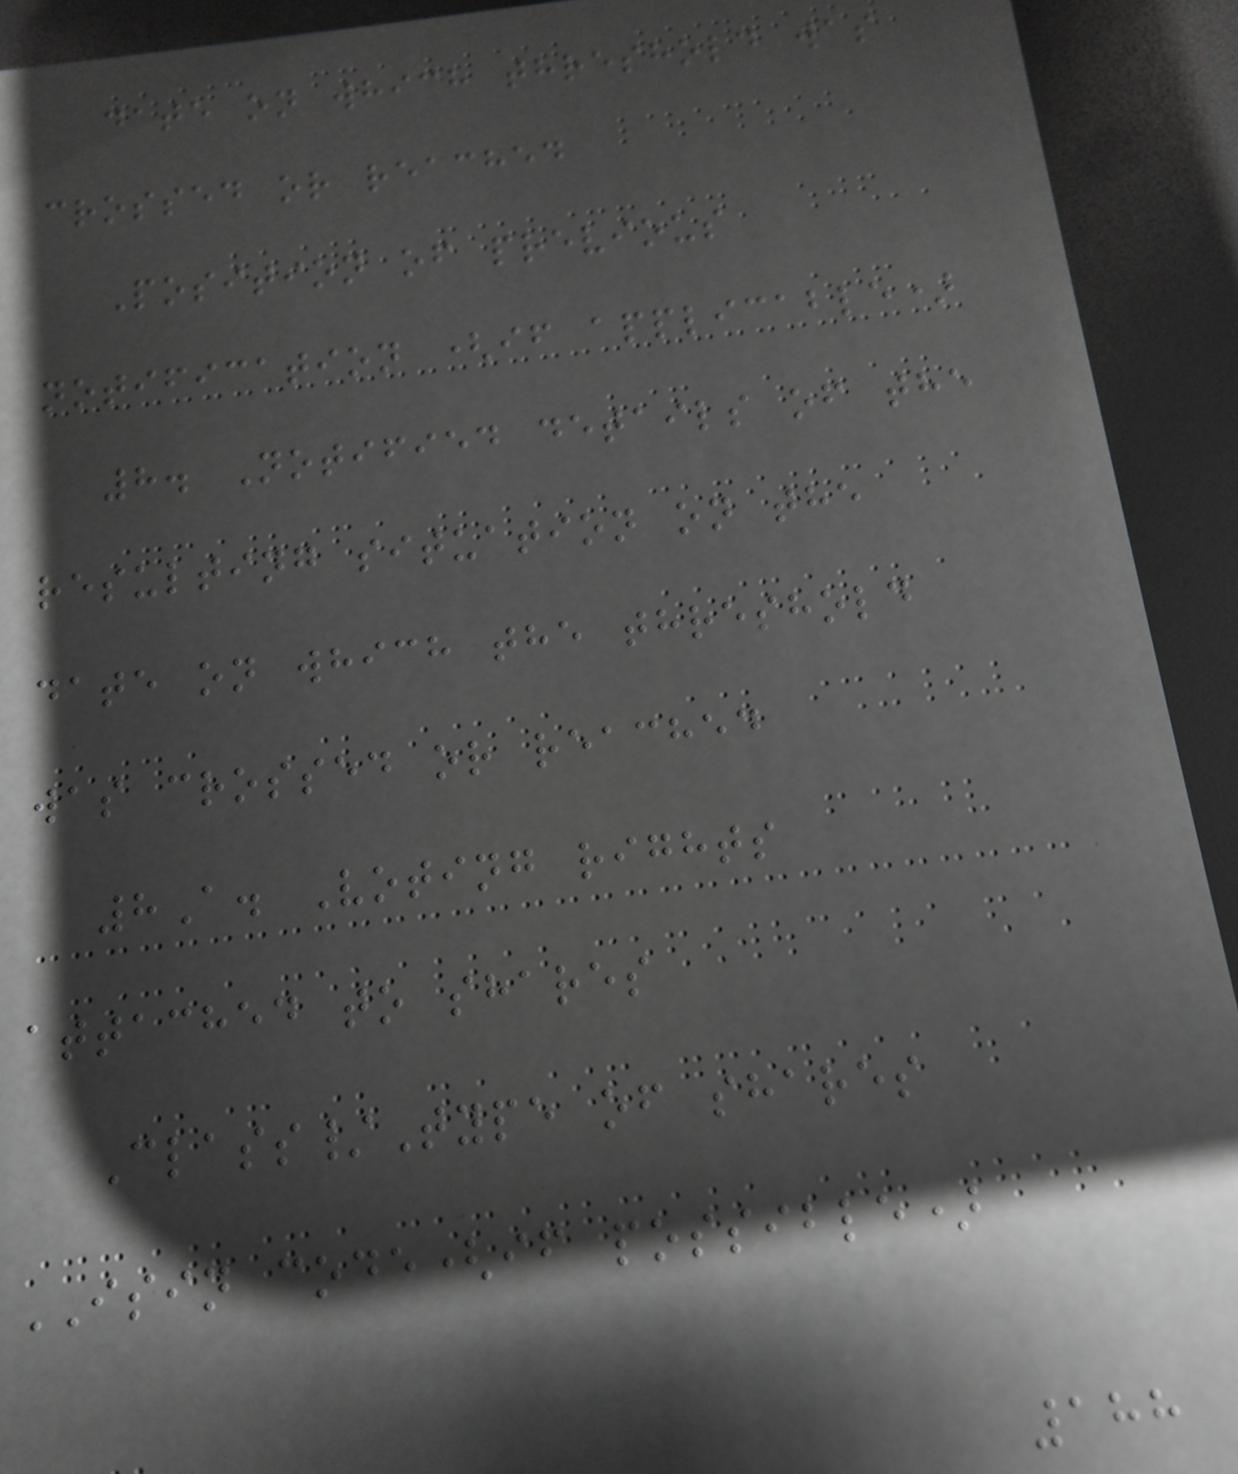date on which threshold was
crossed or reached
Position of previous
notification (if applicable)
8. Notified details of the
resulting situation on the
date on which the threshold
was crossed or reached
8A. Voting rights
attached to shares
Class/Type of shares
ISIN code(if possible)
188
